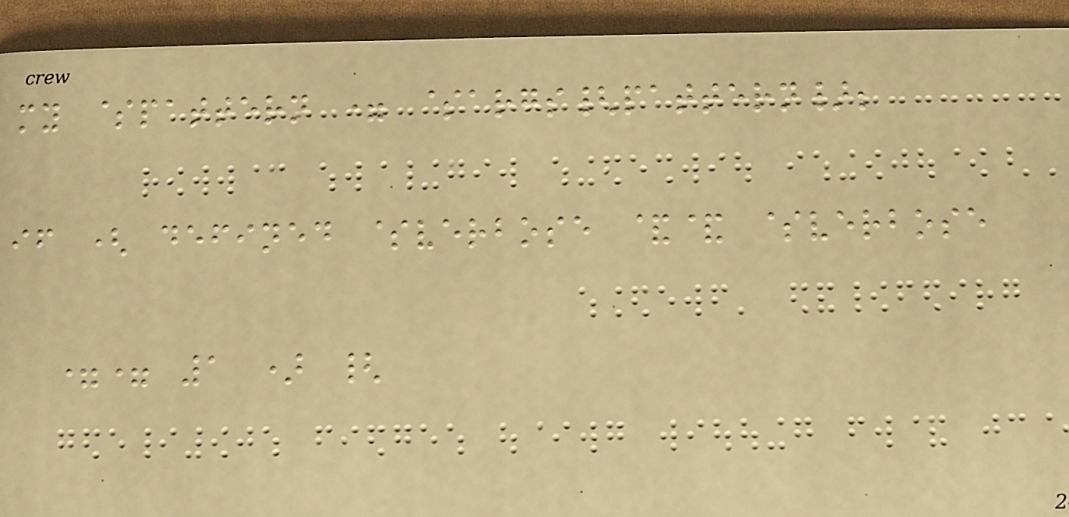my $pattern = $args{pattern};
if ( defined $verbose && $verbose
== 1 ) {
